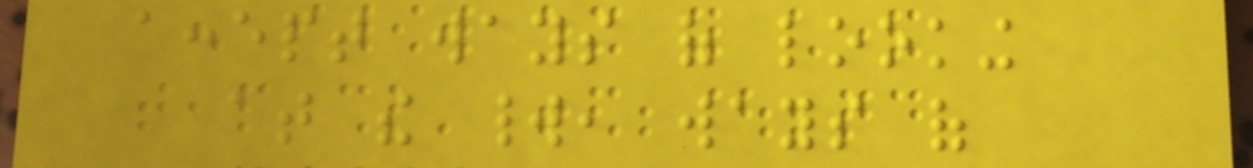accept ways of looking
at the world, ways of
